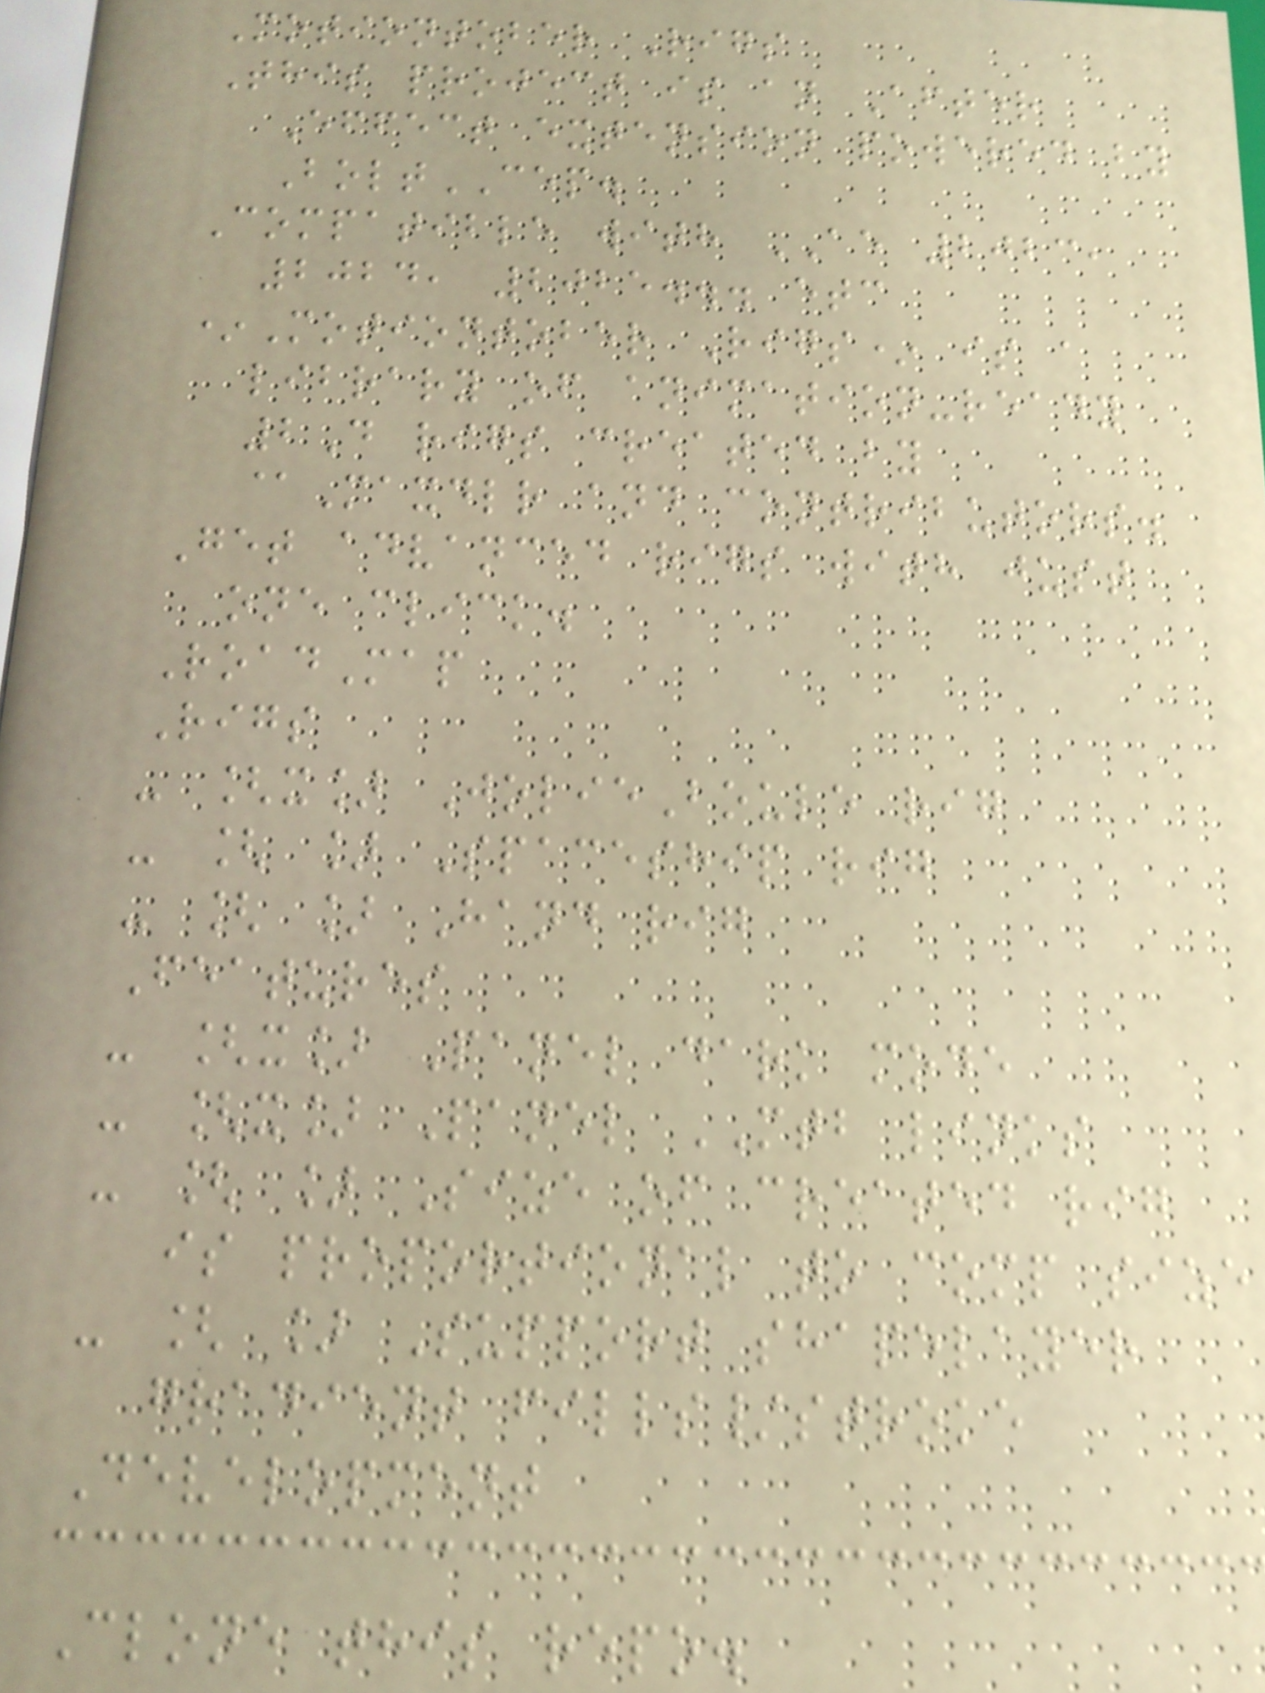Motiontober Rigs
This project is an After
Effect extension powered by
BoltCEP.
Compatible with AE 2023,
2024, 2025... etc
*Motiontober Rigs* is a
library of animation-ready
2D rigs created by
@Maxdlr and contributors.
Get advanced rigs with just
one click.
RoadMap
Rigs
- [x] JolieBoule rig
- [ ] Spaceship rig
- [ ] Hand rig
Features
- [x] Panel dark mode
- [x] Panel MTB links
- [ ] Size of created rig
is proportional to comp size
- [ ] Support shapelayer
gradient fills/stroke
Development
Clone this repo.
